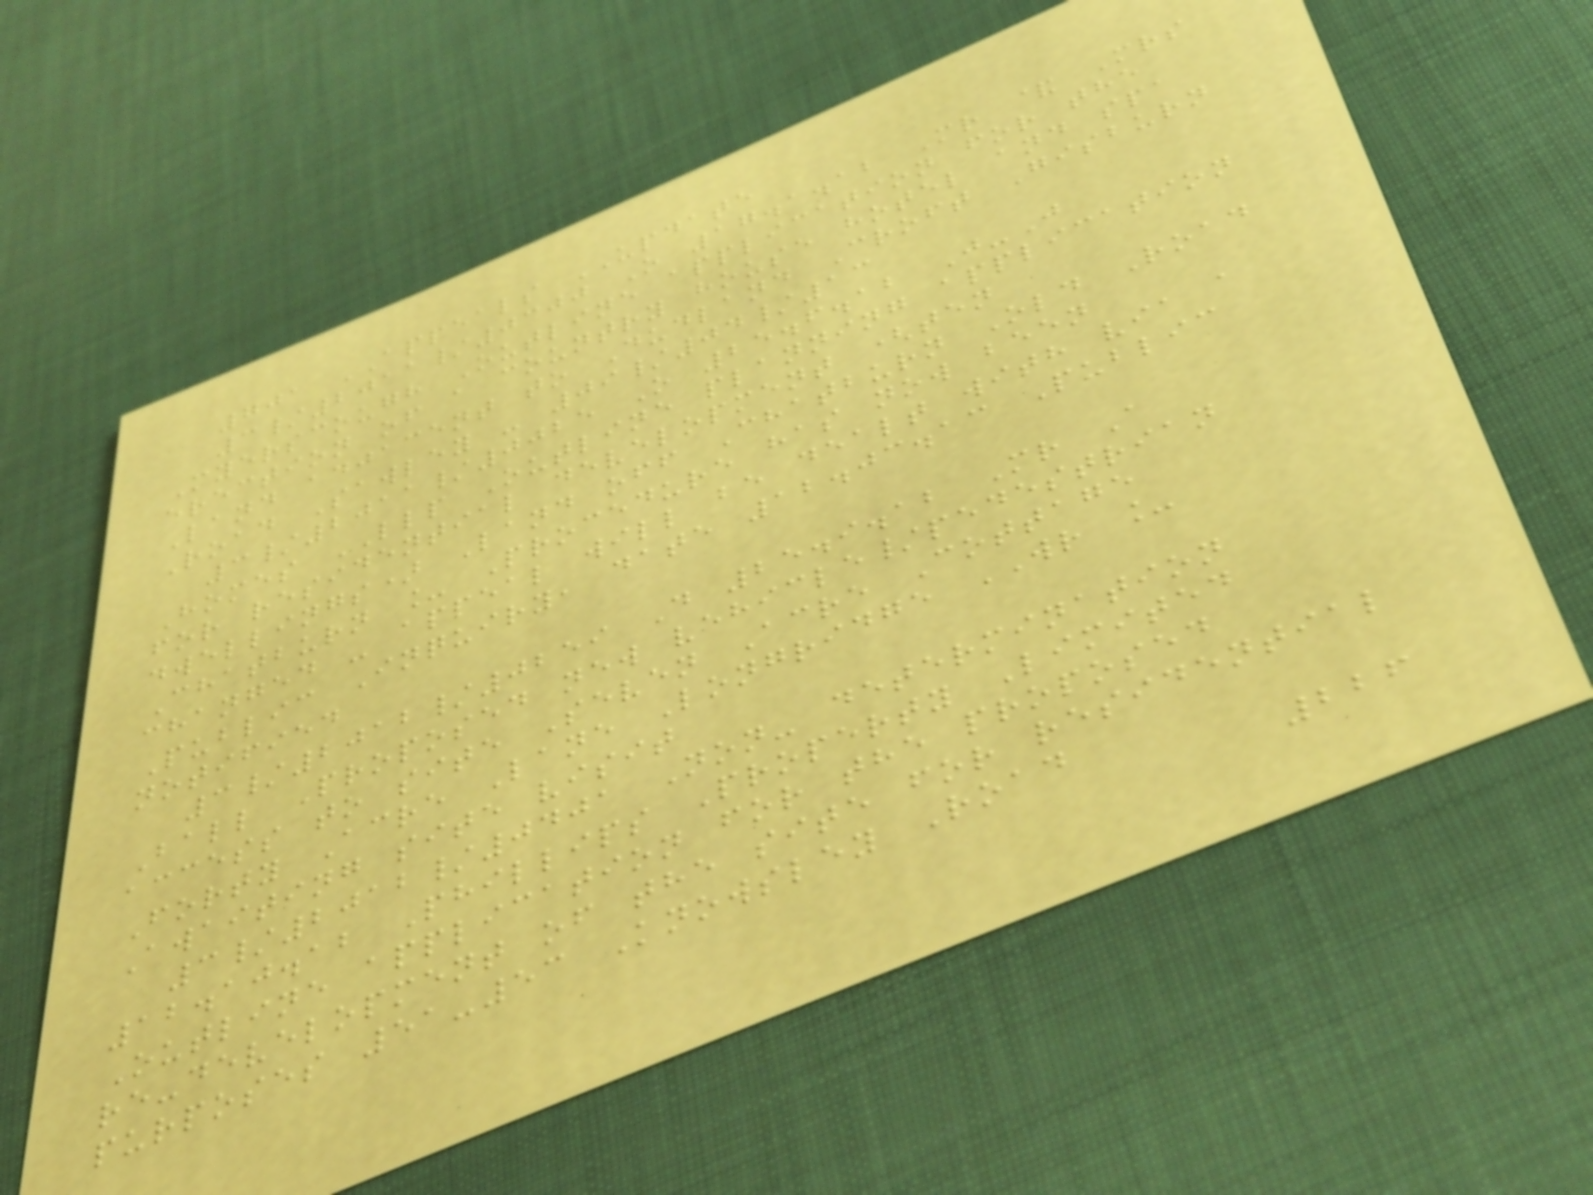701 APPEALS UPDATE
3/2011/0300 O 17.1.12 Mr & Mrs
Myerscough Outline application for the
erection of a country house hotel and spa
Land adjacent to Dudland Croft Gisburn
Road Sawley - 09/04/13
3/2011/0025 O 25.6.12 J-J
Homes LLP Outline planning application
for residential development (ten
dwellings) Land off Chatburn Old Road
Chatburn _ Procedure has now been
changed - appeal will be dealt with via a
Public Inquiry, date 12.03.13 Public
notified
3/2012/0259 D 25.9.12 Mr A
Ball Proposed new vehicle/pedestrian
access to site Seven Acre Cottage
Forty Acre Lane Longridge WR _
Awaiting site visit
3/2012/0401 Non- determination
12.10.12 Phillips Property Limited
Outline application for the proposed
re-development of the site for residential
purposes 51-53 Knowsley Road
226
